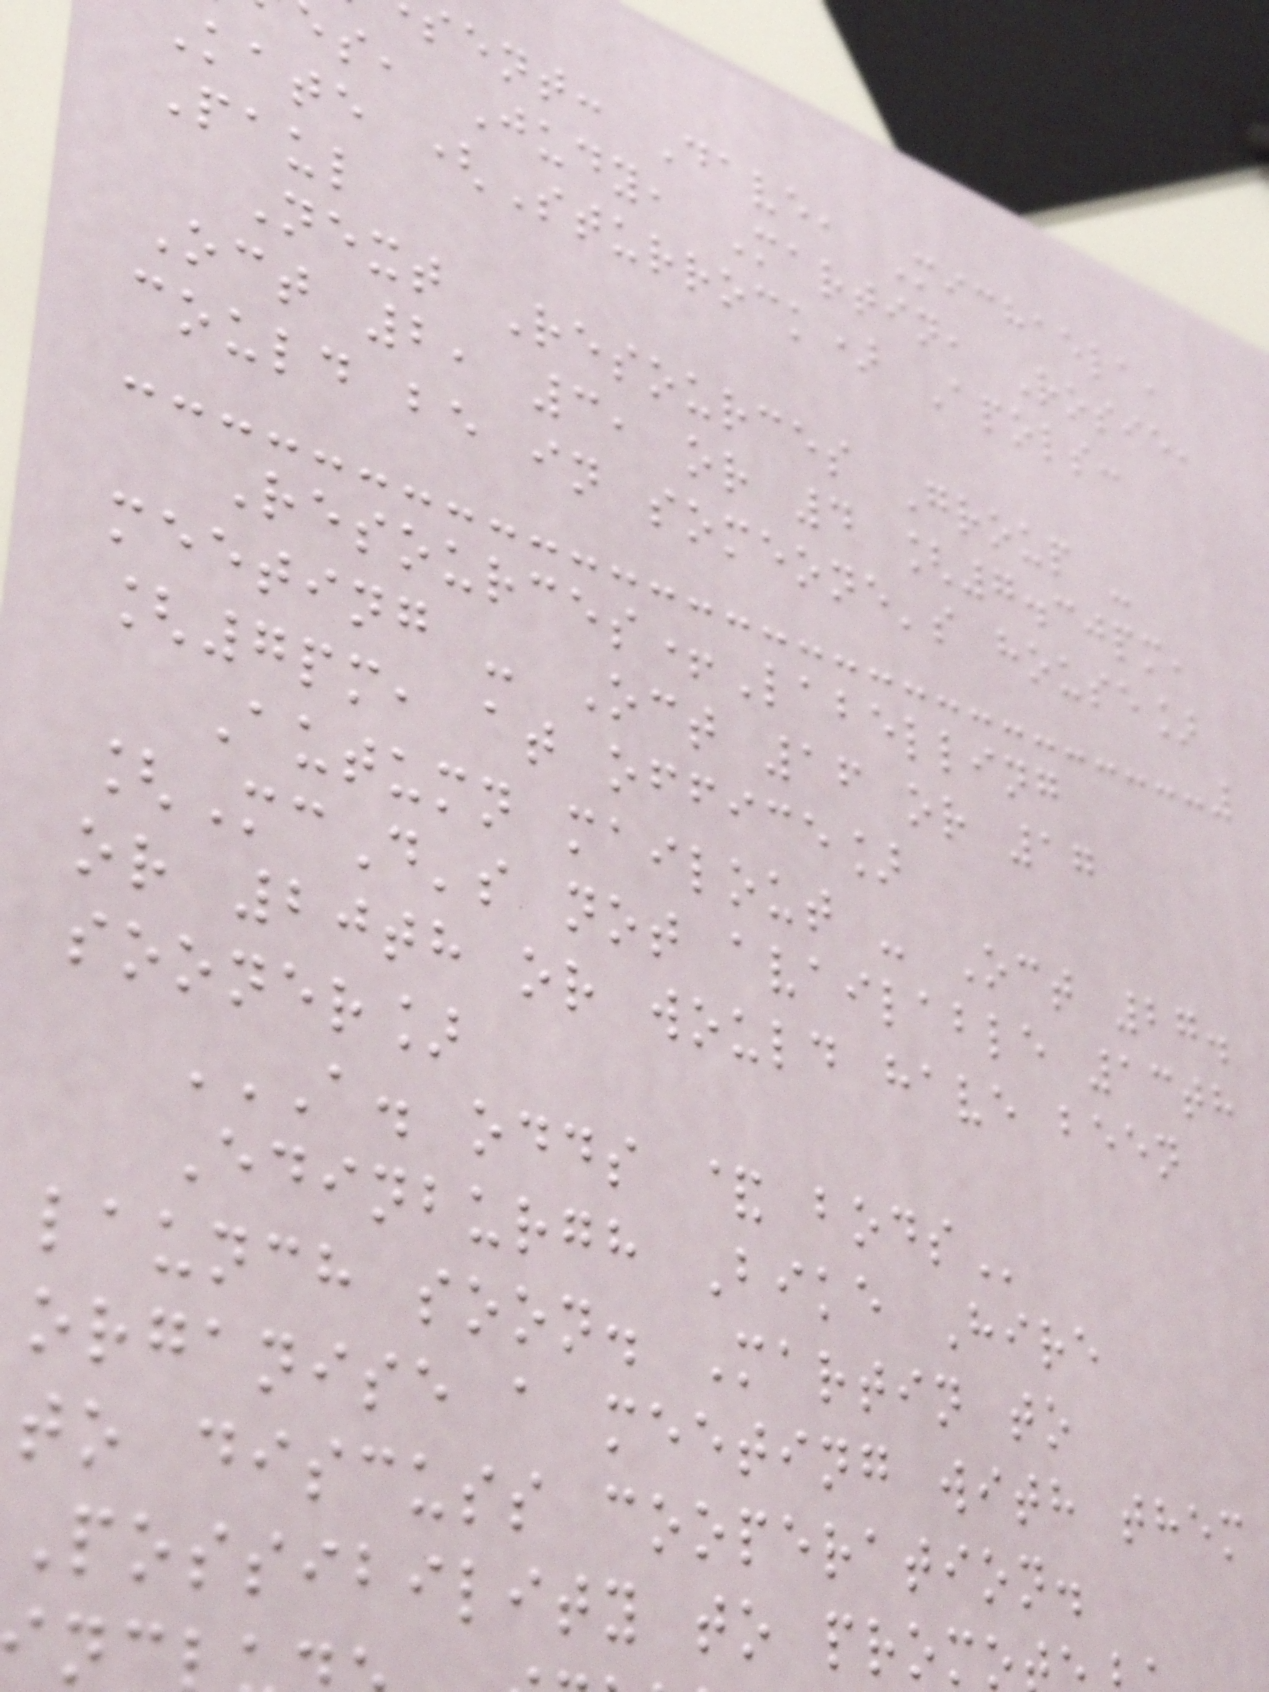sent: Dave, Michaela,
s, Judy, Martin, Rosie,
kate (Sturrock) Apols:
Paul
Next Resources Group -
Oct 2, 3, or 4 [7.30pm,
could be in someone's house]
Resources+Labelling
meeting - Oct 16 or 17
[7pm, at office]
Autumn mailout - Oct 27.
[McD's not available 13th
or 20th or would have been
sooner]
A. ODDS & BODS
Edinburgh Bike Hire
launch soon. Martin to
organise a meeting with them
to discuss cooperation.
Possibility to promo
